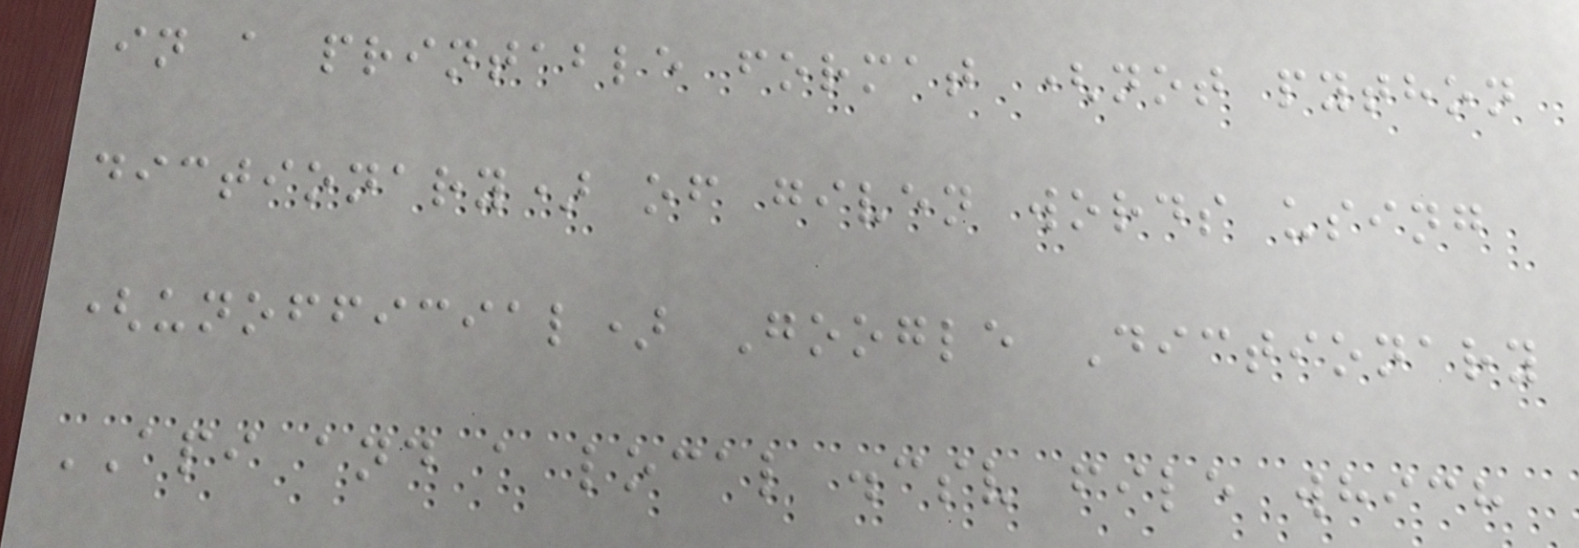in a printable format (not python
dictionary) of given words using
(unofficial) Google Dictionary
API and a local .csv file which
